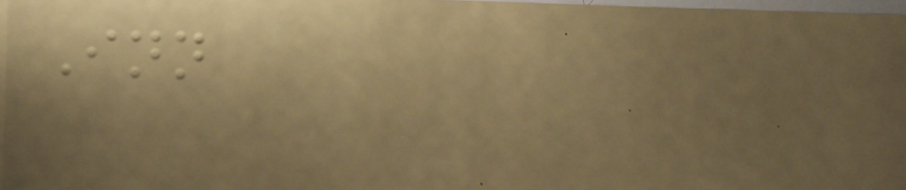Inn
